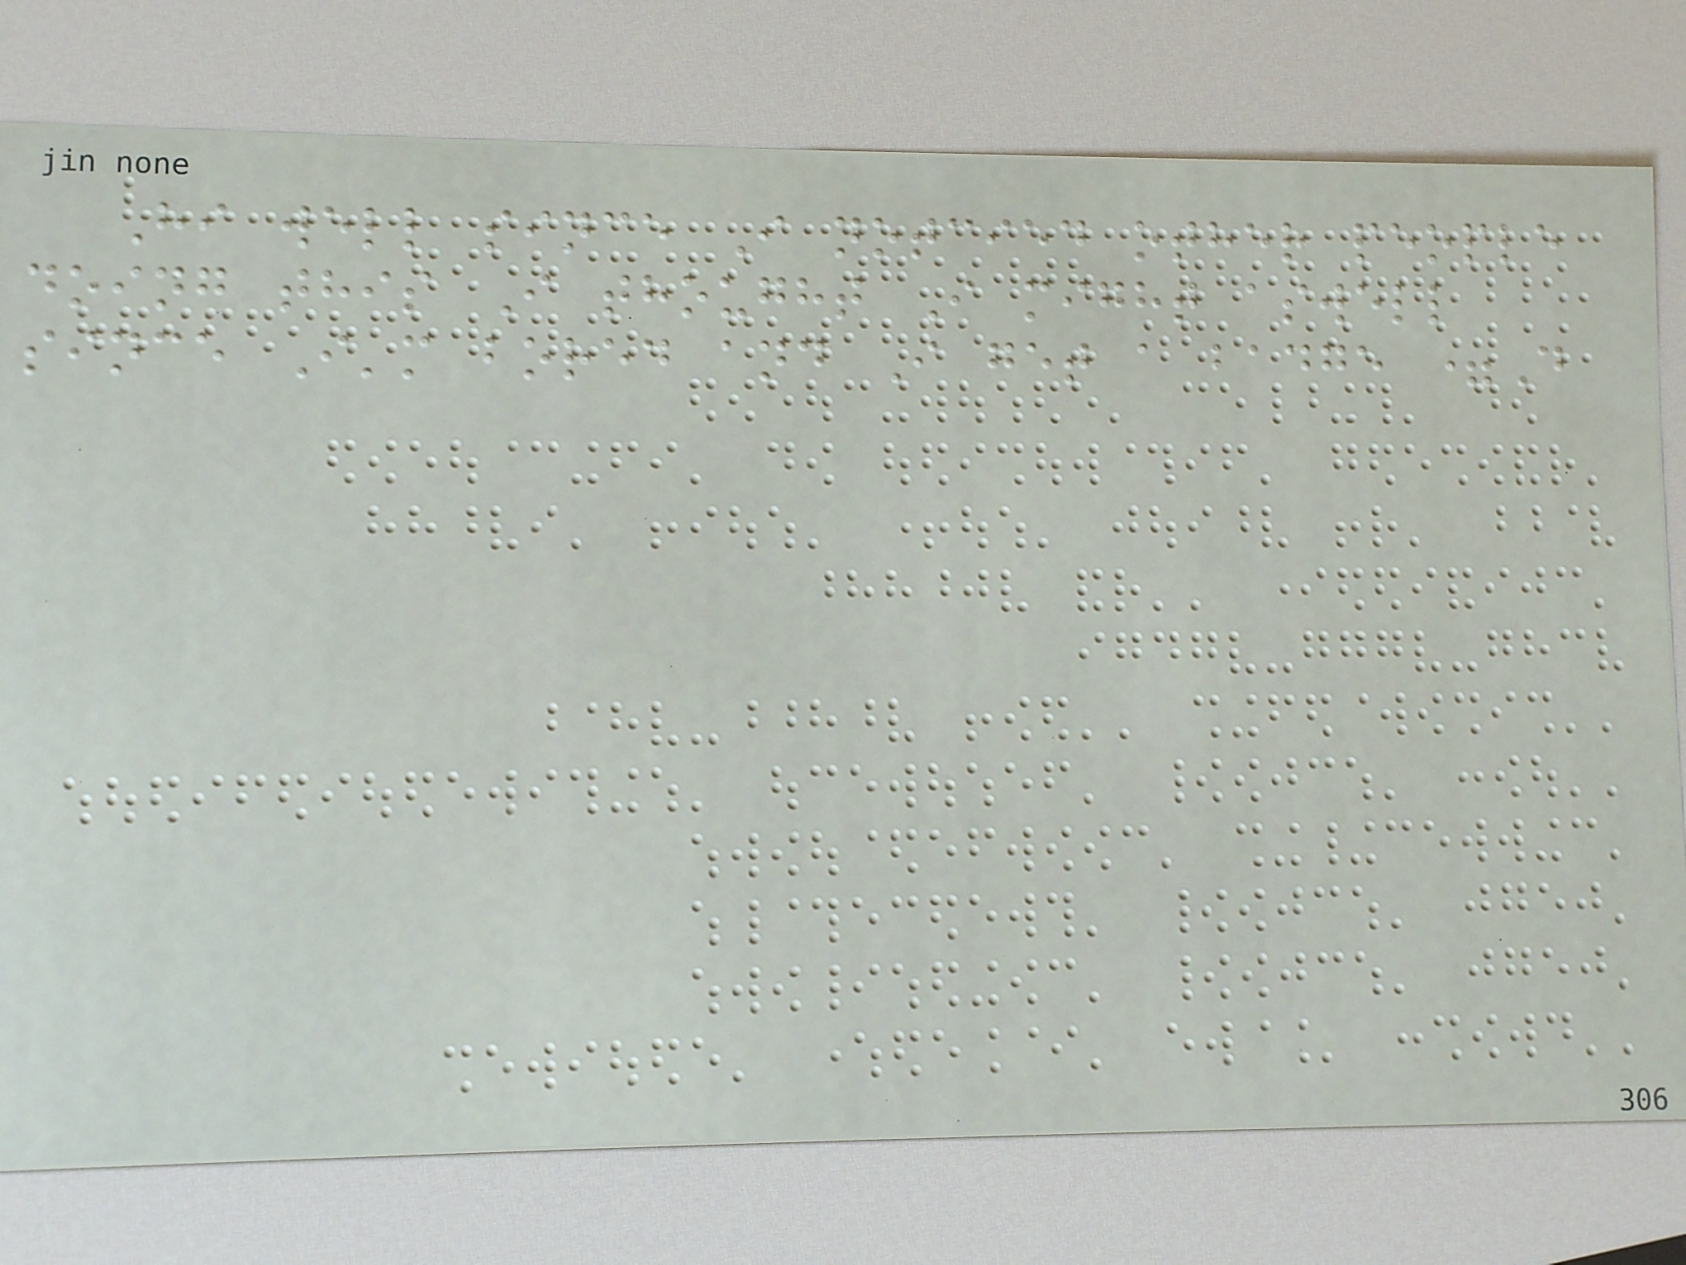Hi well since I notcied other people
doing this I thought I might aswell
since I'm bored and I get a badge =D
